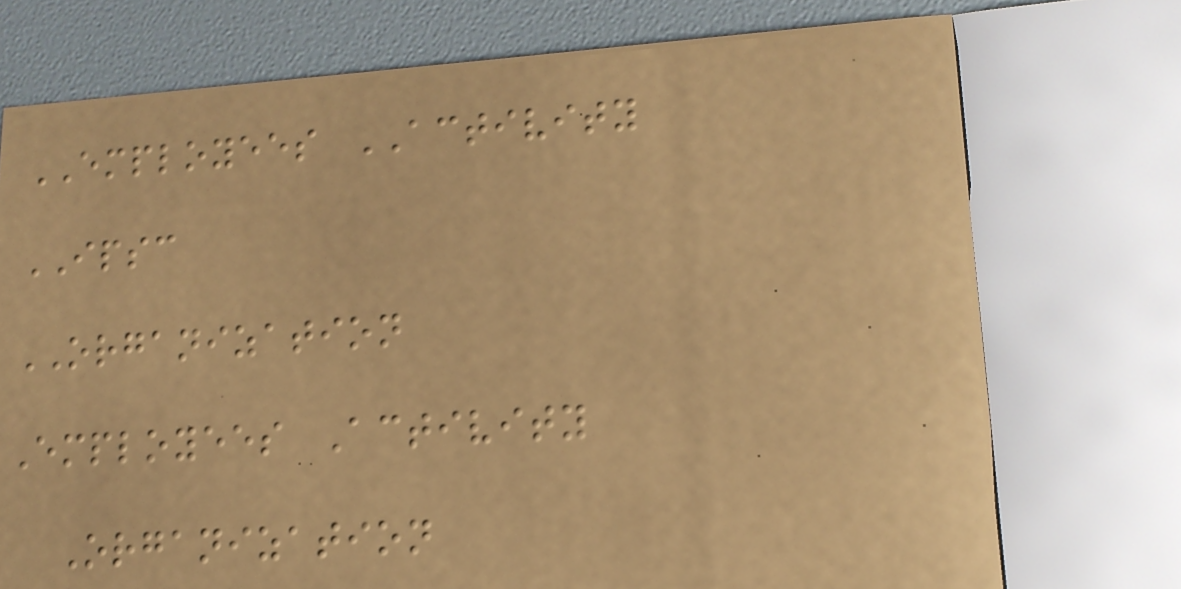EMPLOYEES ACTIVITY
IPSC
ORGANIZATION
Employees Activity
Organization
